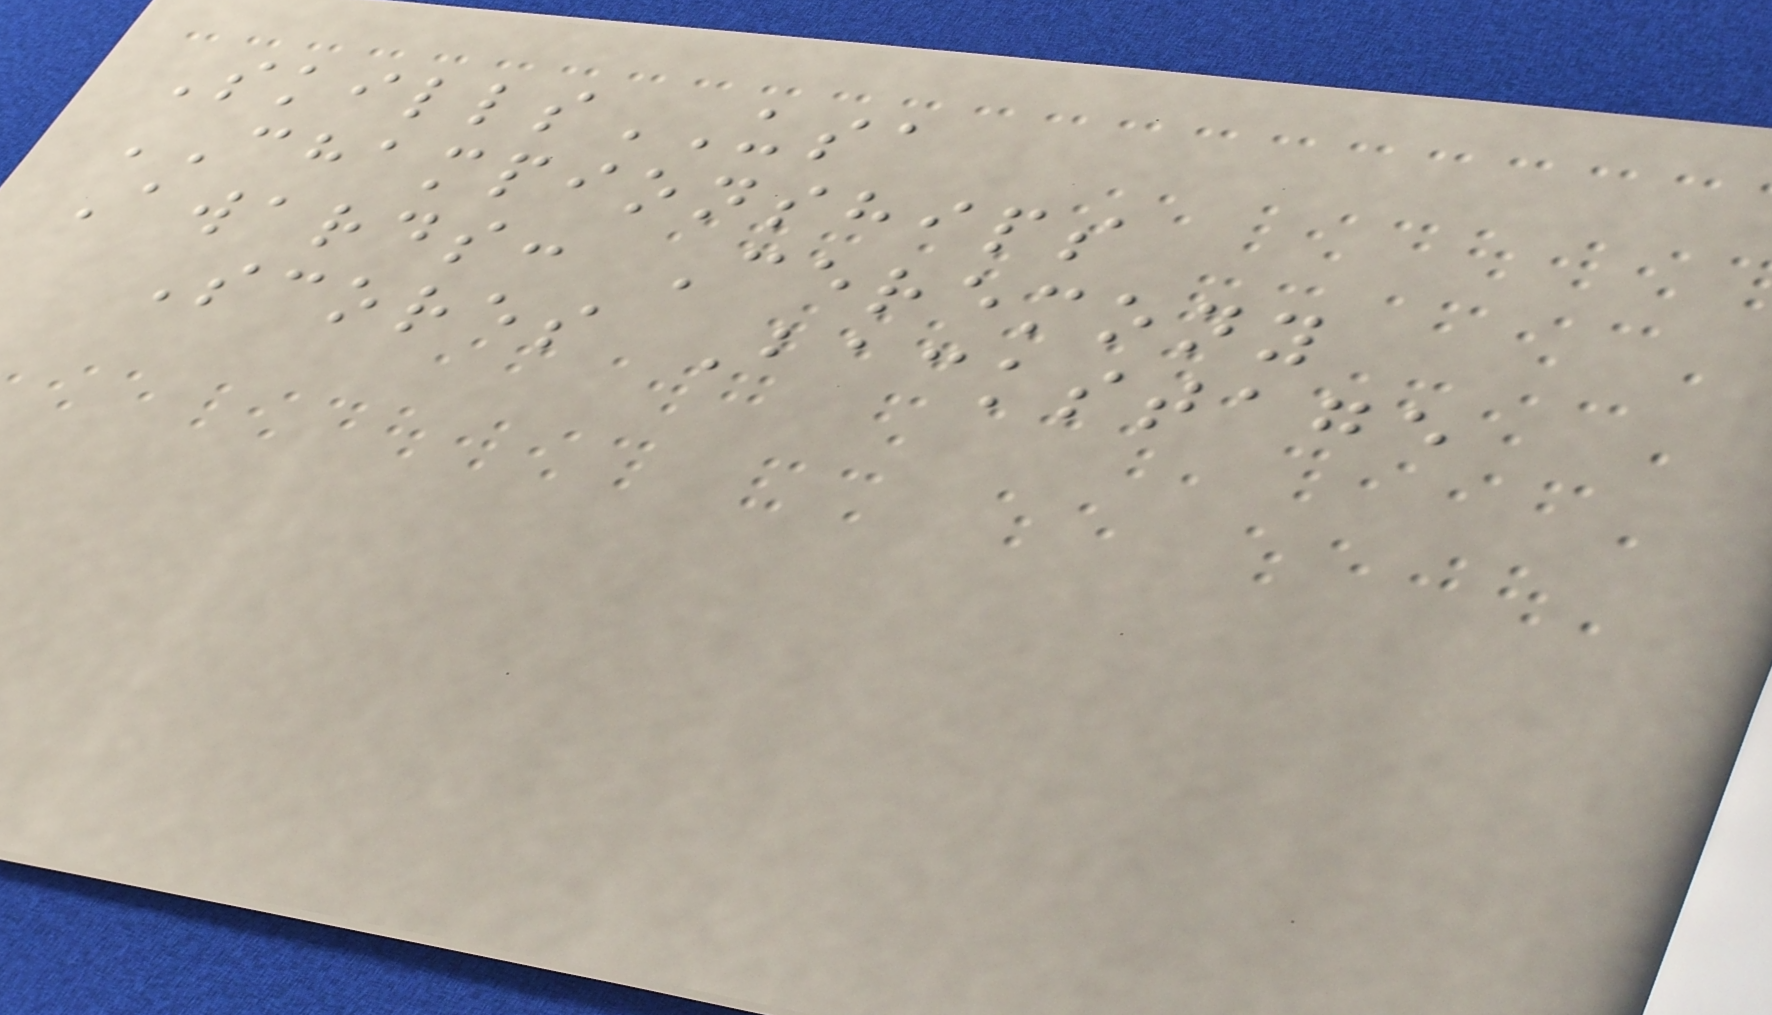SkillsUSA
CHAMPIONSHIPS
Awards: Ceremony
Scores Backstage
